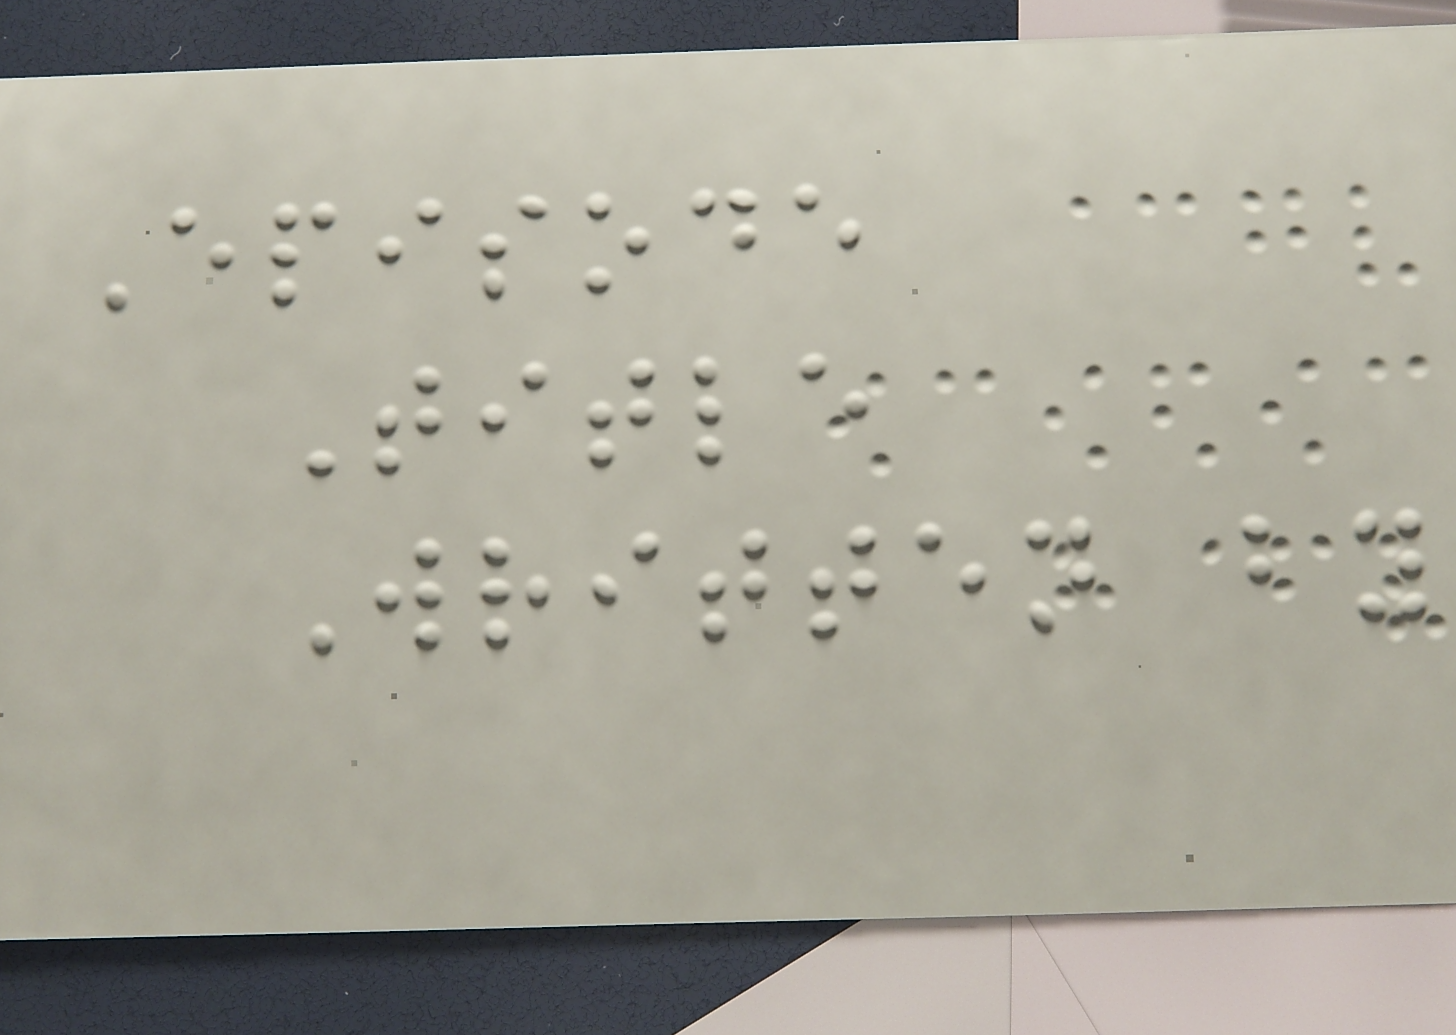Episode
Title
Written by
